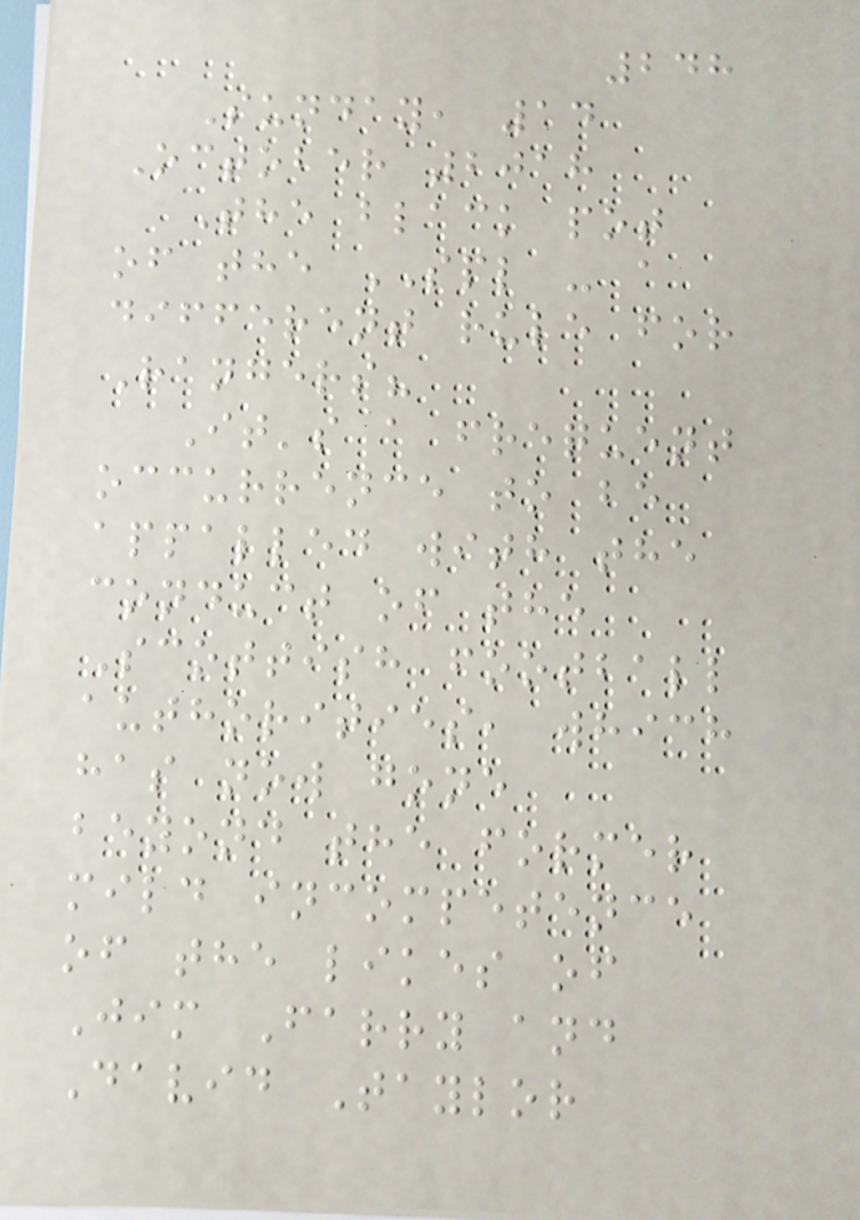248
Sunday, 14
October 2018
The black pot
of the SPL - a
different rule for
Rangers?
It's a frequent
occurrence to be
appalled with the
conduct of the
Scottish football
authorities, which
has now gone
beyond the former
mild incompetence
of the likes of
Jim Farry and
David Taylor
